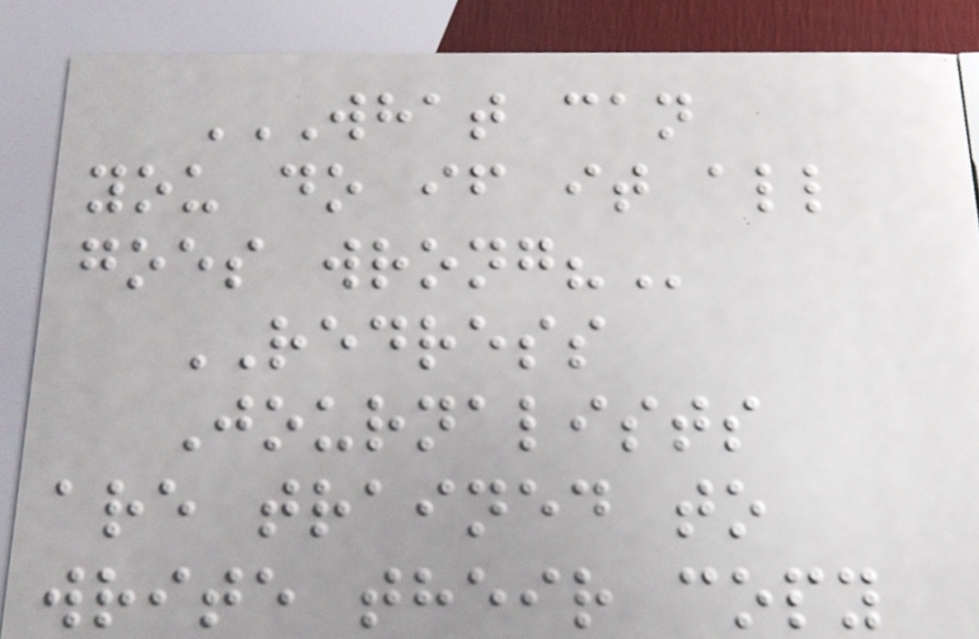WHAT CAN
YOU DO IF IT ALL
GOES WRONG?
REDRESS
Journalists
are trained to
write their copy
